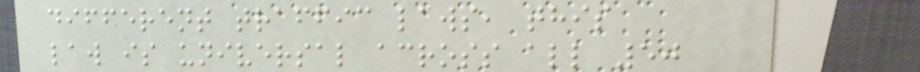different traffic laws, this
law is universal across all 50
